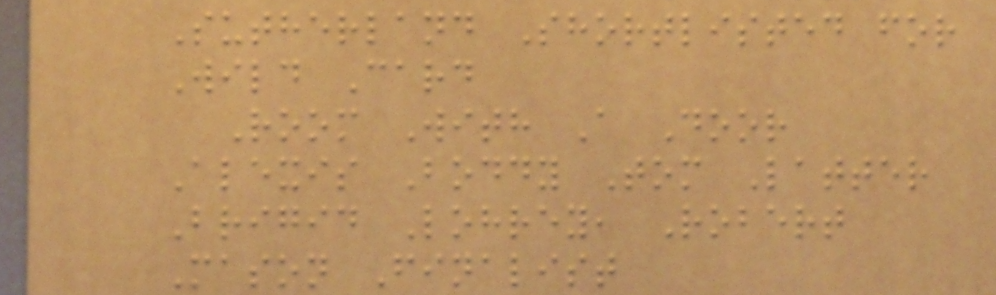Sutherland Shortlisted for
Wild Card
Room With A Door
Alexis Boddy Tom Latter
Brigid Lohrey, Robert
Mason Finalist
